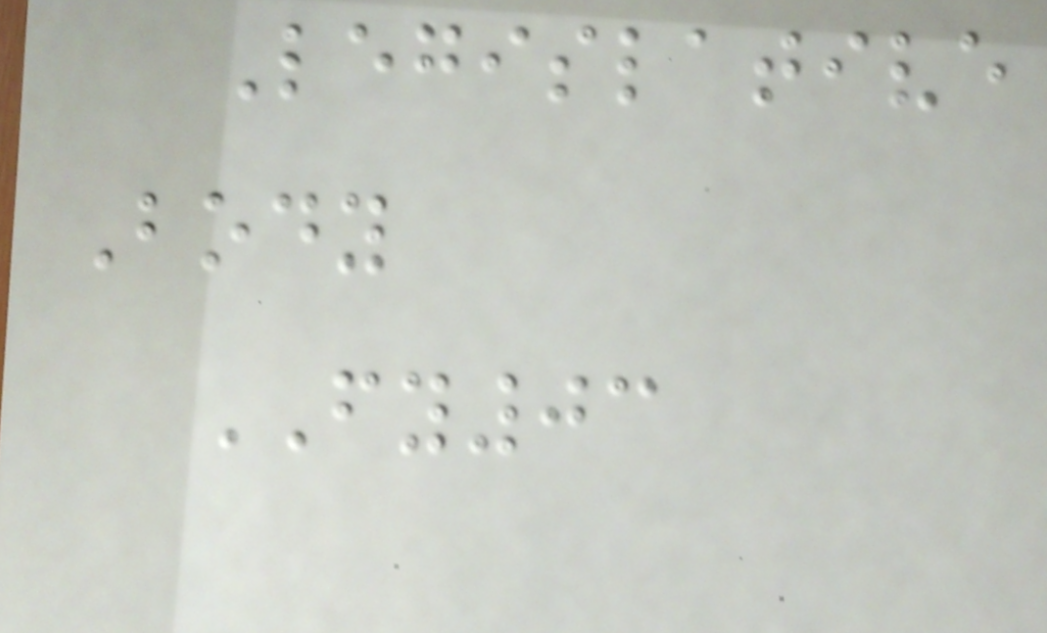Legislative
Body
FY03
